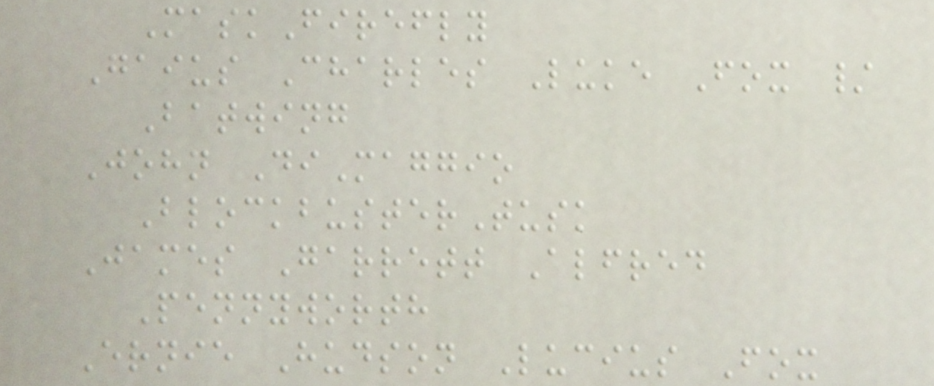MaskFirefly
Gaius Charles Luke Fox /
Batwing
John DiMaggio
BlockbusterTusk
James Garrett Alfred
Pennyworth
Ernie Hudson Lucius Fox
